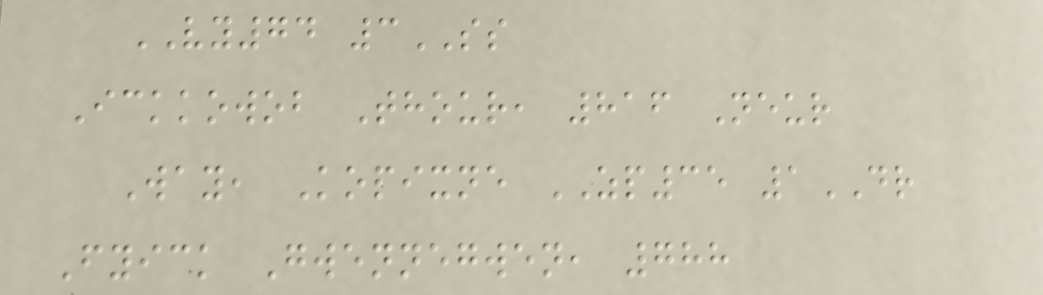VY74 3SS
Ickkowob Thour, 816 Neur
Way, Kopixne ZP35 1DR
Fyick Gwennegwen, 788
